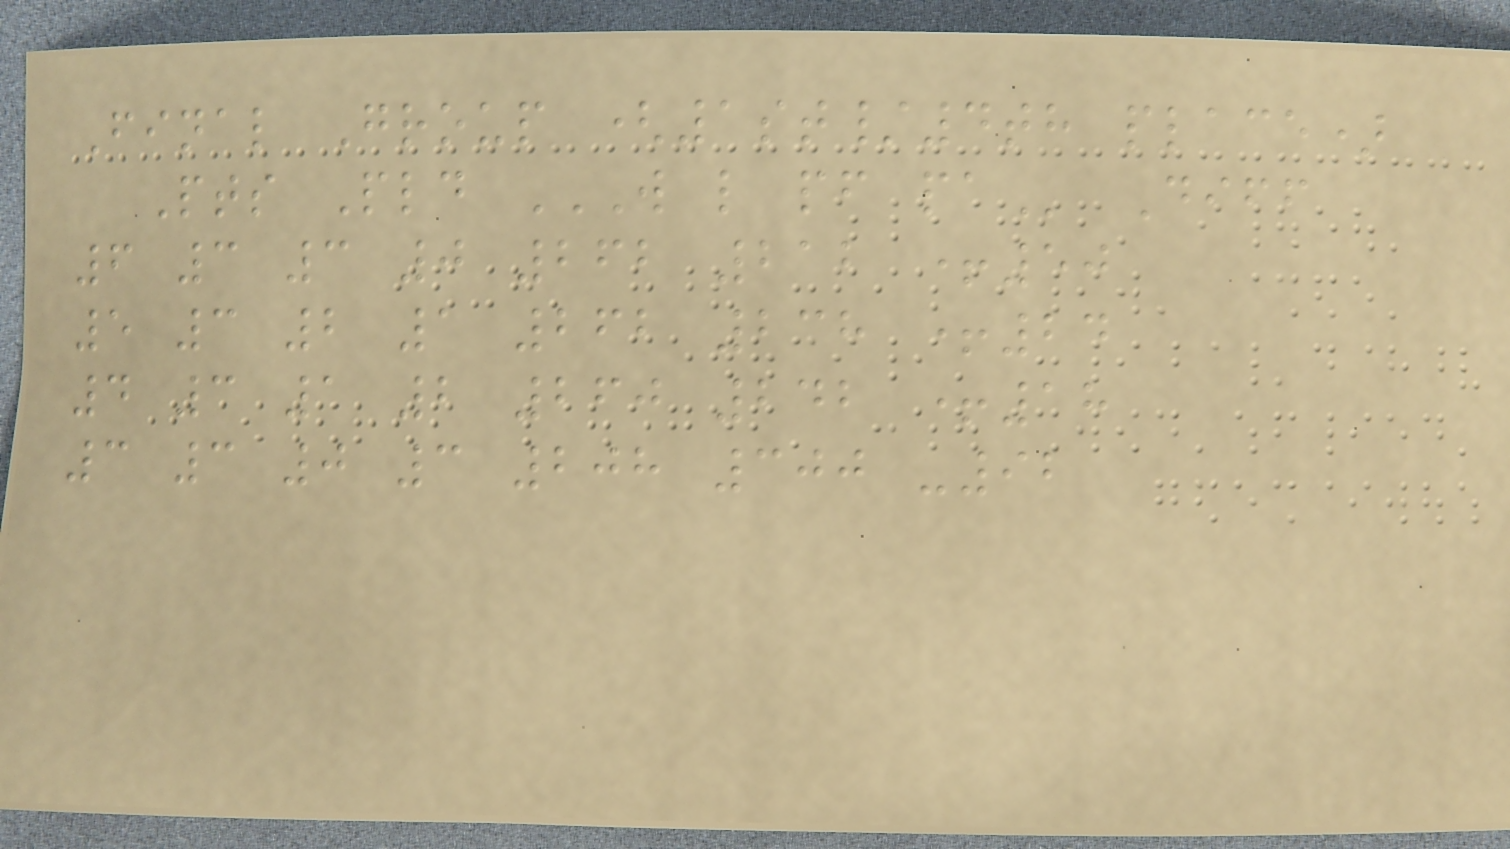Final Group (1st/4th place)
Pts Pld W L PF PA Diff
6 3 3 0 262 212 +50
5 3 2 1 262 238 +24
4 3 1 2 260 242 +18
3 3 0 3 208 300 -92
